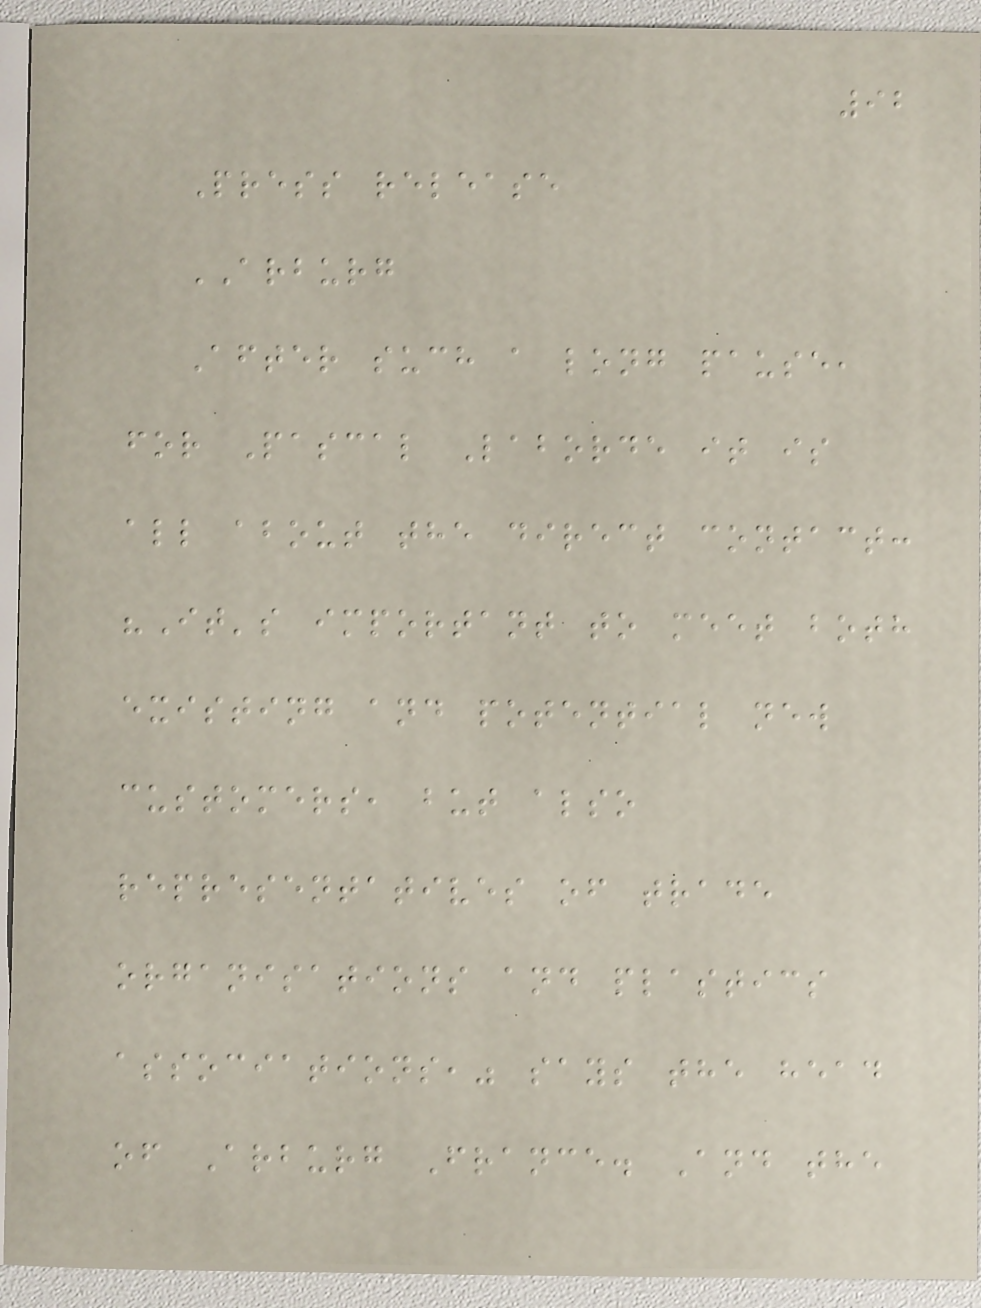92
Press release
ARBURG
After such a long pause,
for Pascal Laborde it is
all about the direct contact:
"It's important to meet both
existing and potential new
customers, but also
representatives of trade
organisations and plastics
associations," says the head
of Arburg France. And the
